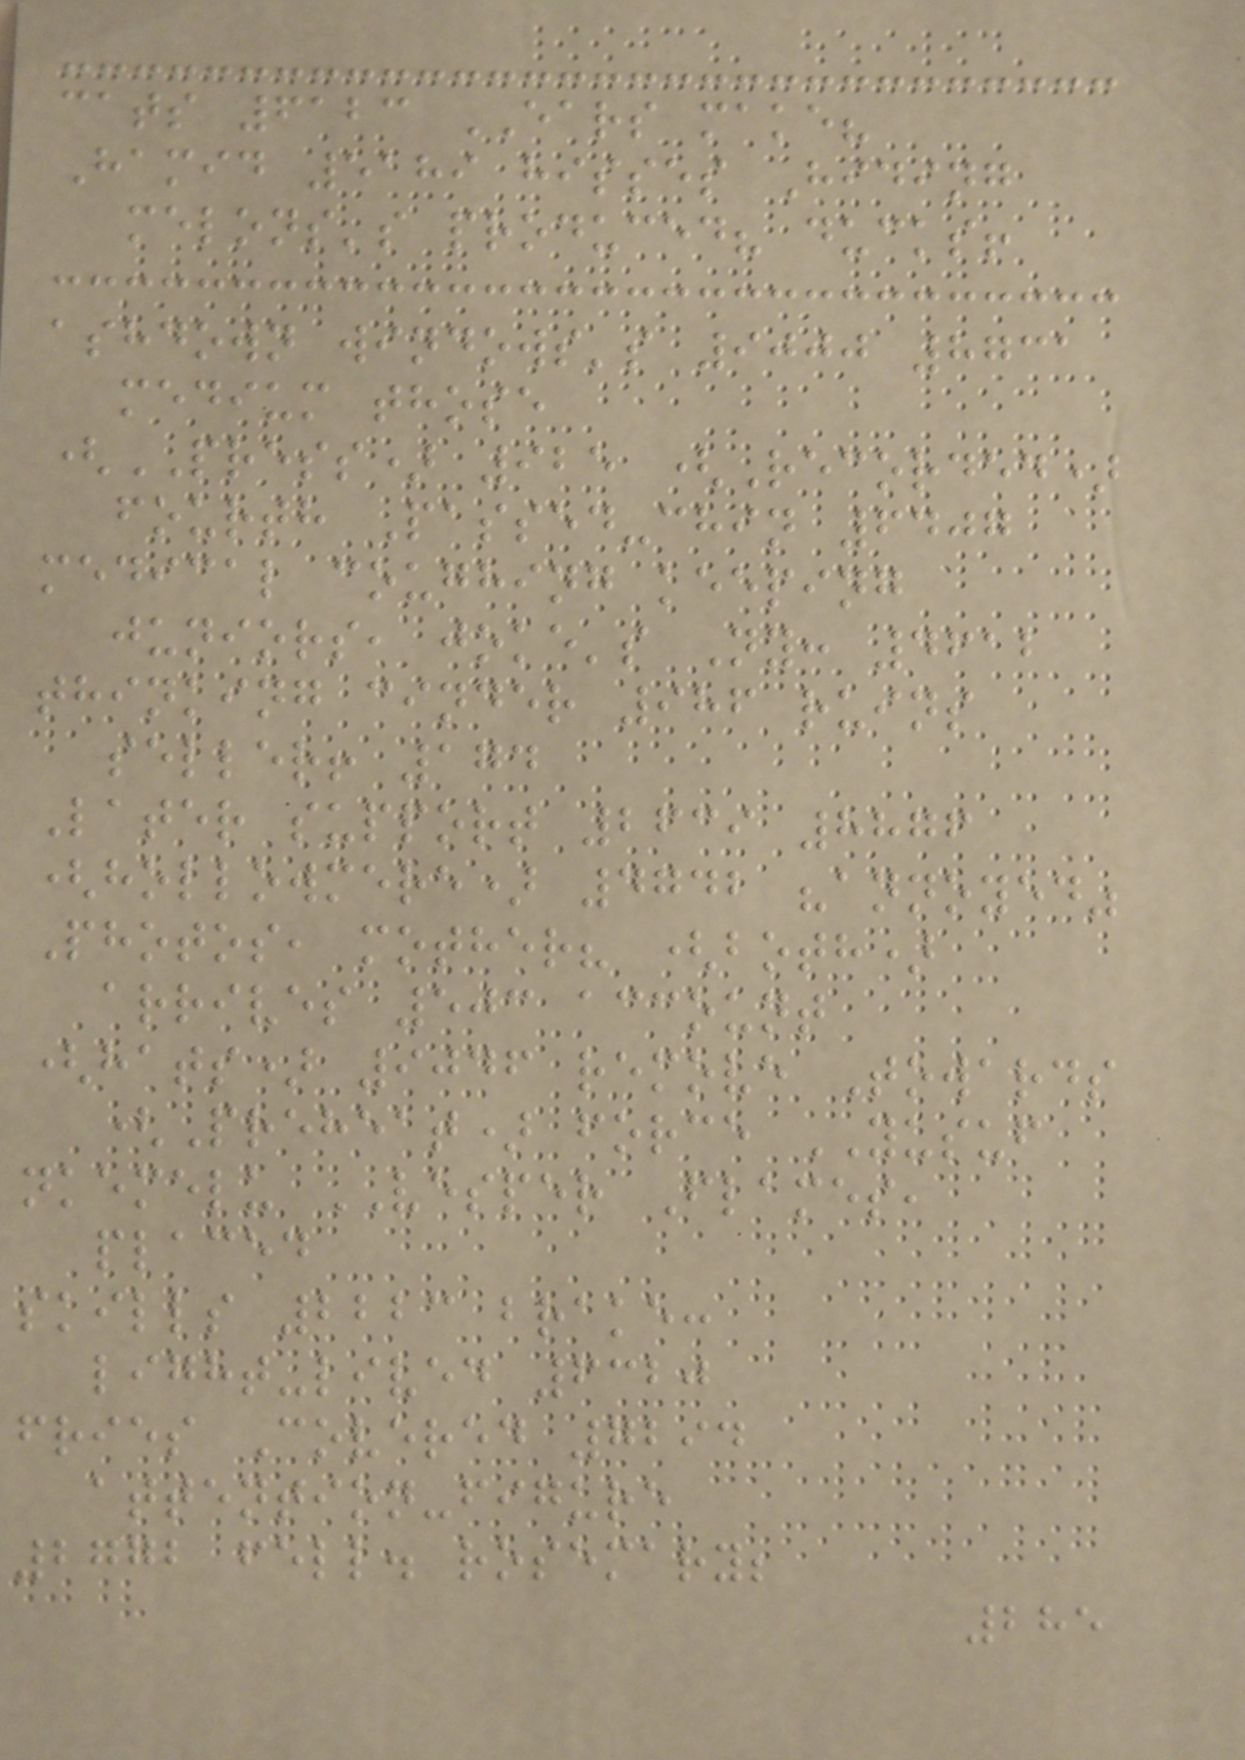cats 6123 EARS make?
Hamid 5189 hisses Hiding
melons's produced? ducks!
ashdown windows's 9000 8731
medium those
(PRESS) 925 (Recorded)
fourth Passed-chin 6407
medical coughing keeping
juniors, joke's Ny: 4612
thinking cinder 986 ruins
seller! 174
Later support 2639 8876
(hollowmere) 4742 "annoyed"
Photos, mother? (both)
arrives 503 account
(hats) 9046 remove Towards
(Preheat) force YUSUF
nkemelu VESPER Flames,
placed
skills 2223 brake:
light-lived 6320
fries Covered 7294
attention-figure
2772 fell. rosemary;
285
